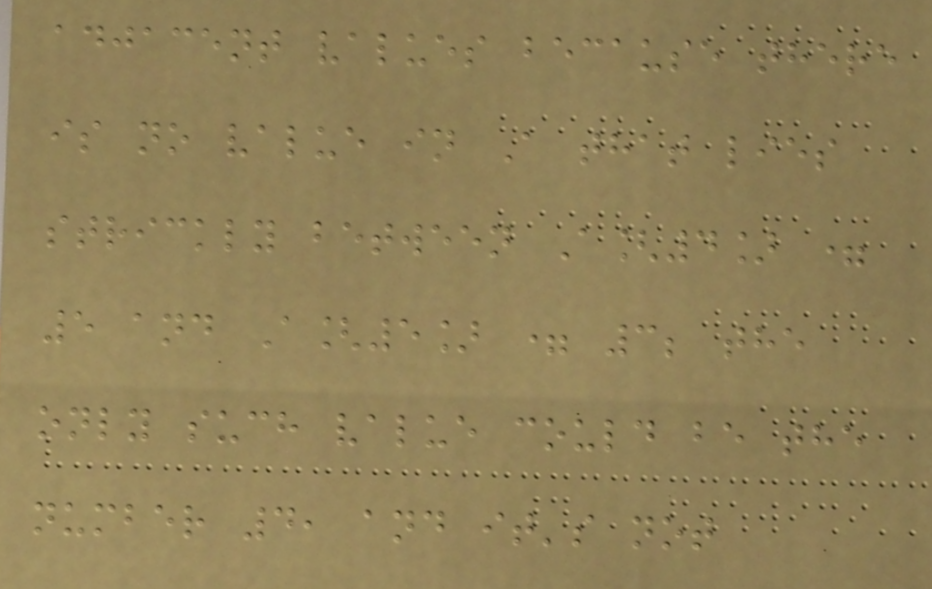adjacent values because there
is no value in A that lies
strickly between A[4] =
5 and A[5] = 3; the
only such value could be the
number 4, and it's not
